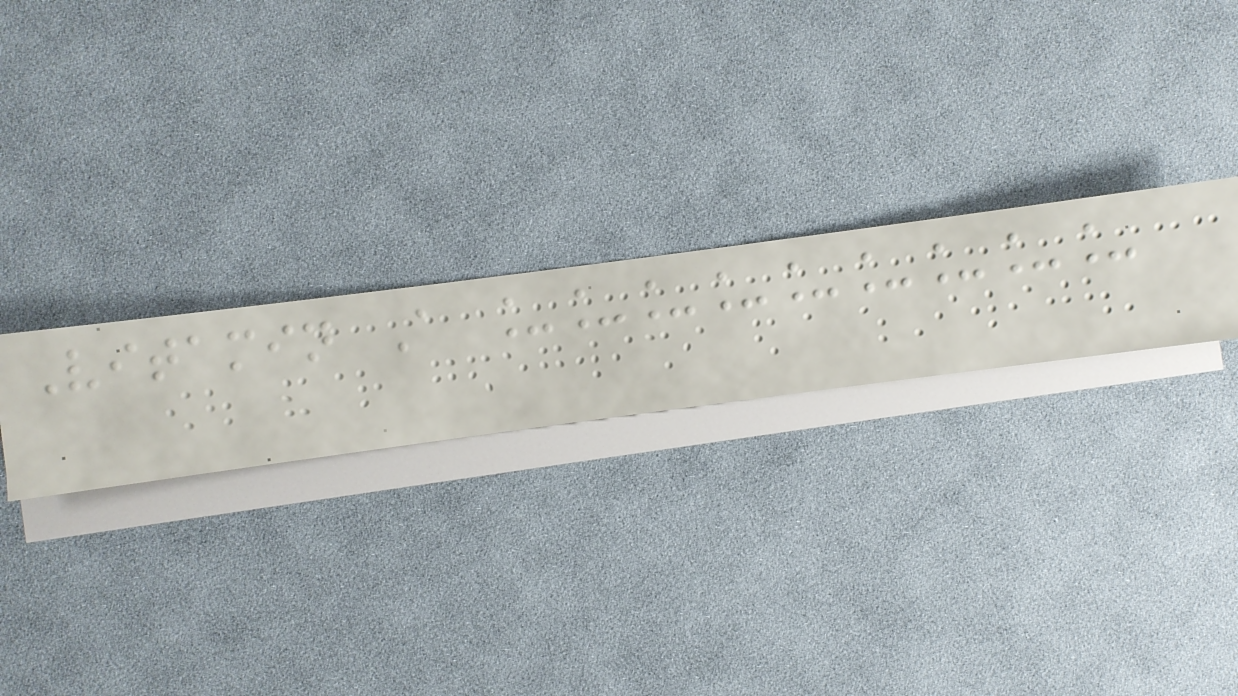Vitamin A _________
